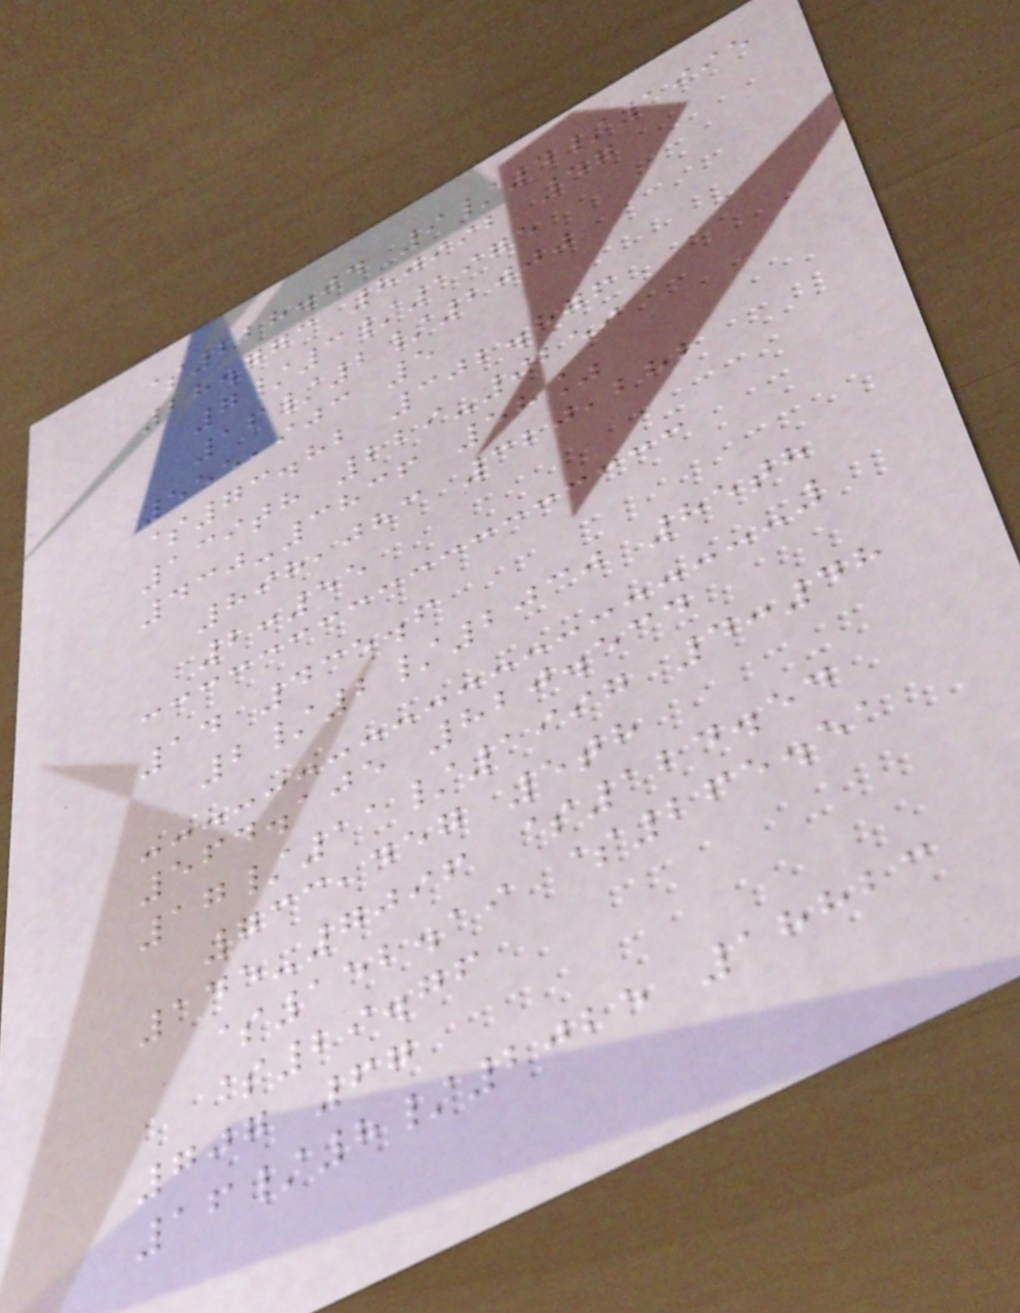$228.04 9/4/1995
28.773 80992 47
7/3/1975
16/2/2000
555,903 5
$73.82 302.876
139th 229-9259
430-3836 58%
898,083 320,282
2:55
14 435.6
2/2/2030 85th
564.105 820.534
17/11/1997 4:48
733,457 5th
145-7096 $124.54
$152.19 $265.51
$29.76
707 67
16/8/2025 18823
